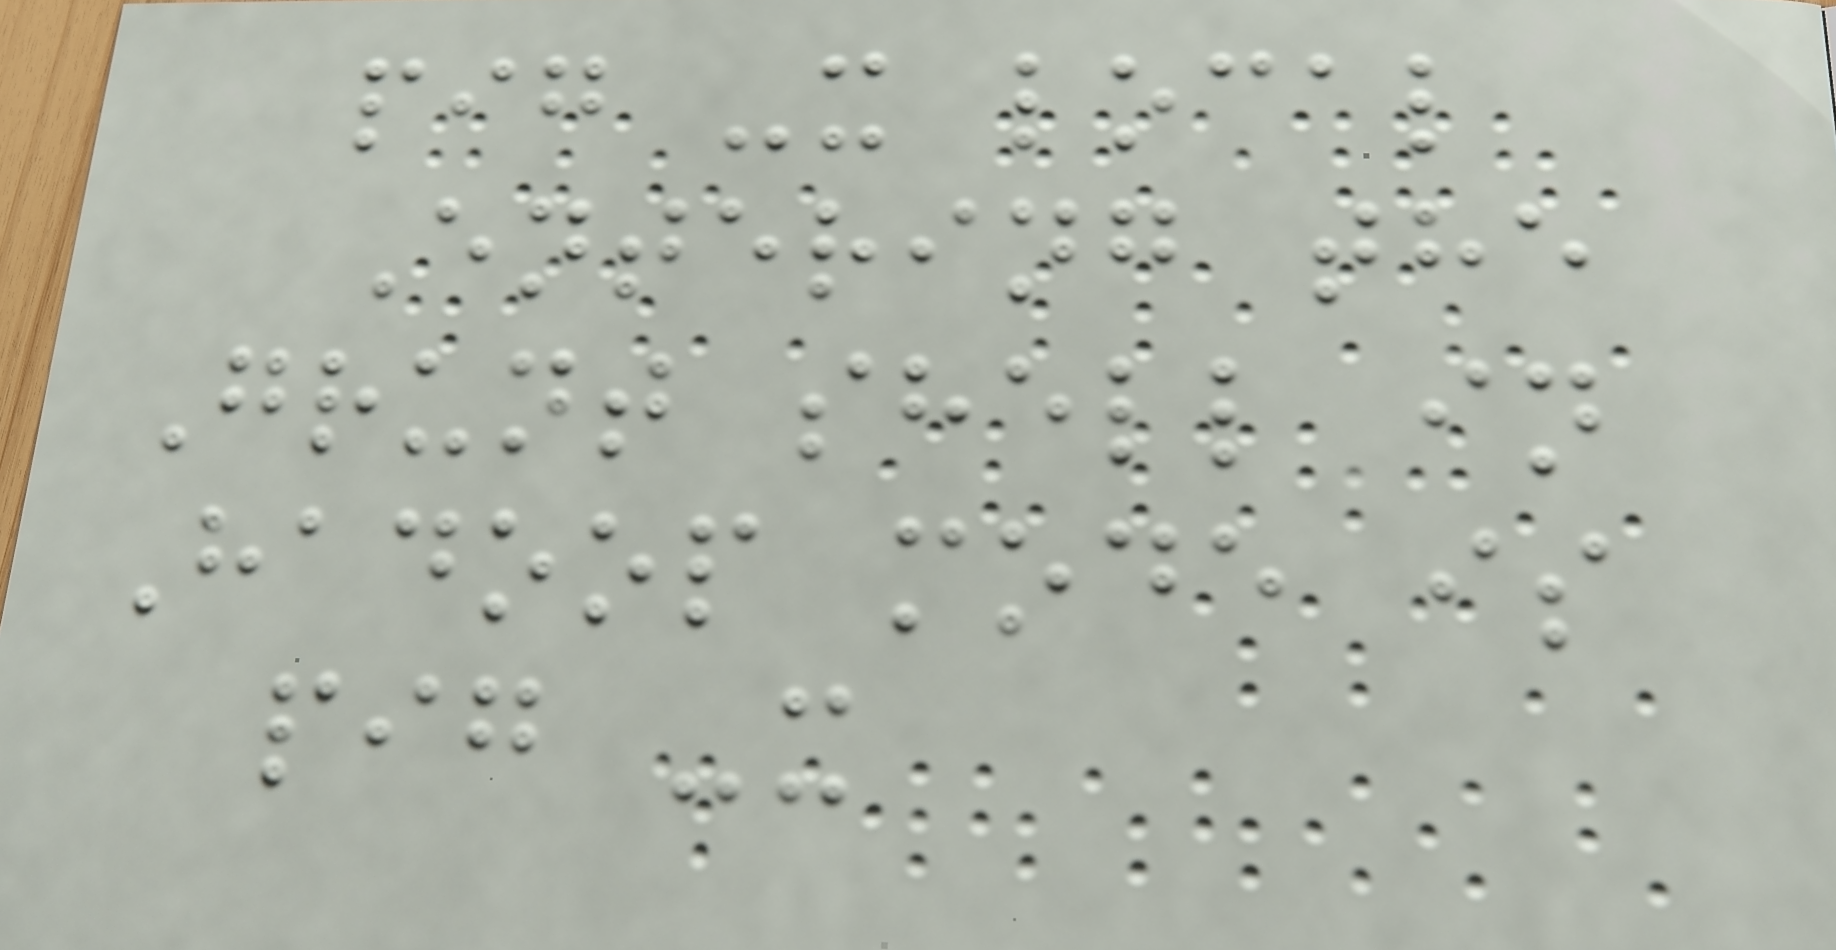pig -x local
Entering the
Grunt shell in
Hadoop mode is
pig -x
